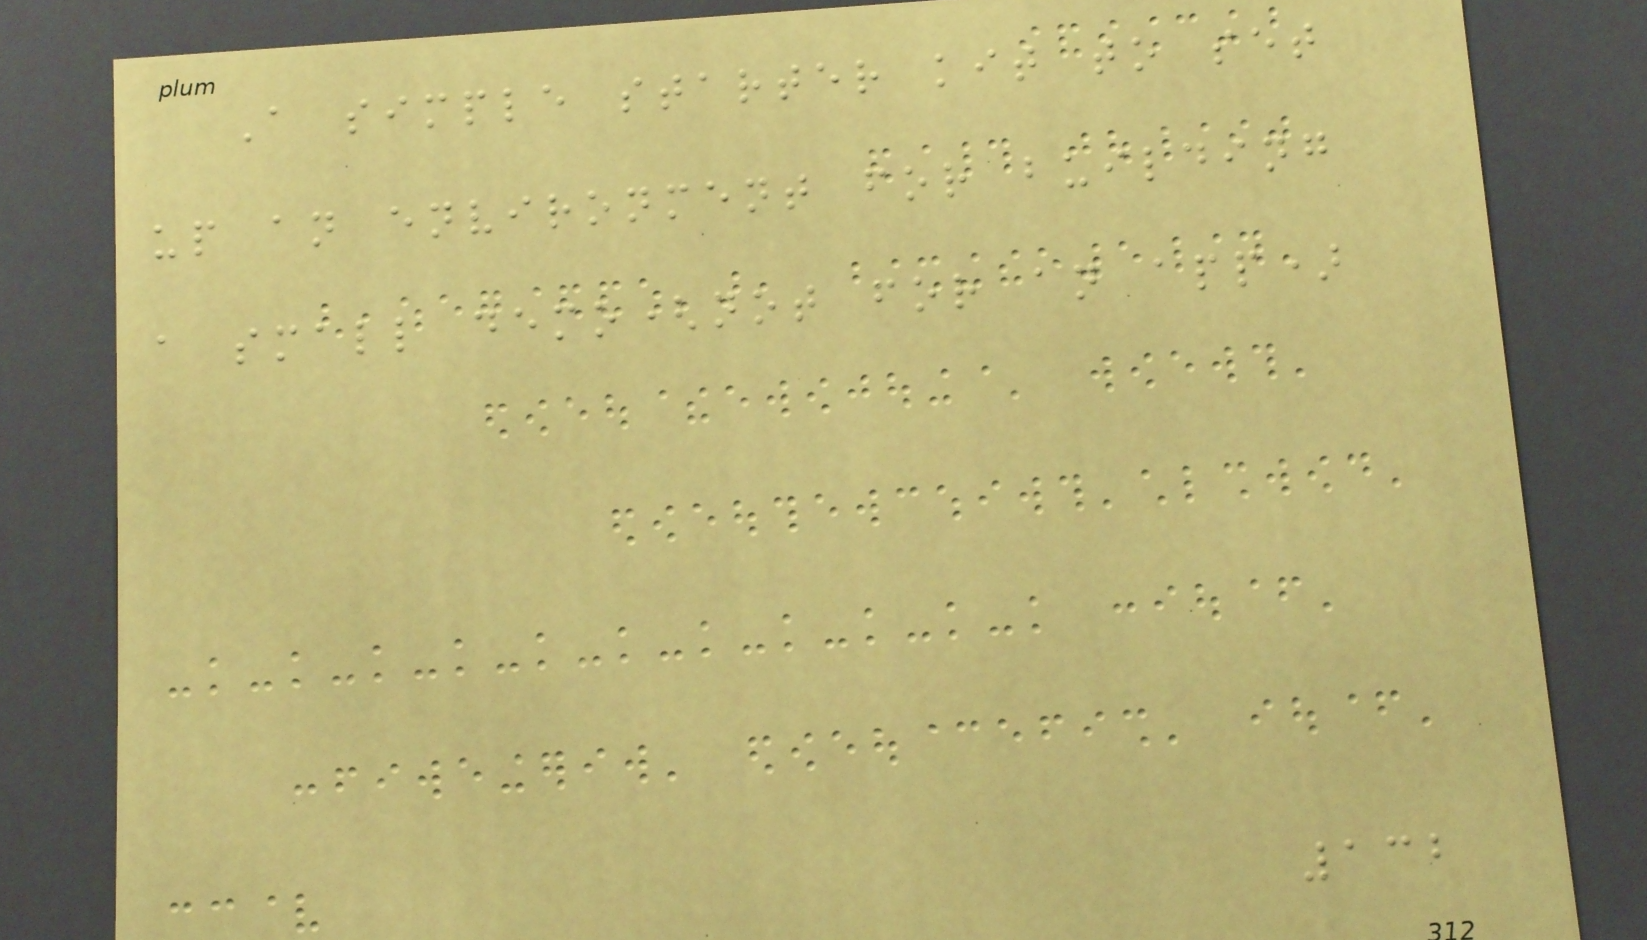A simple starter kit to set
up an environment for building
a small demo(not for an app)
132
